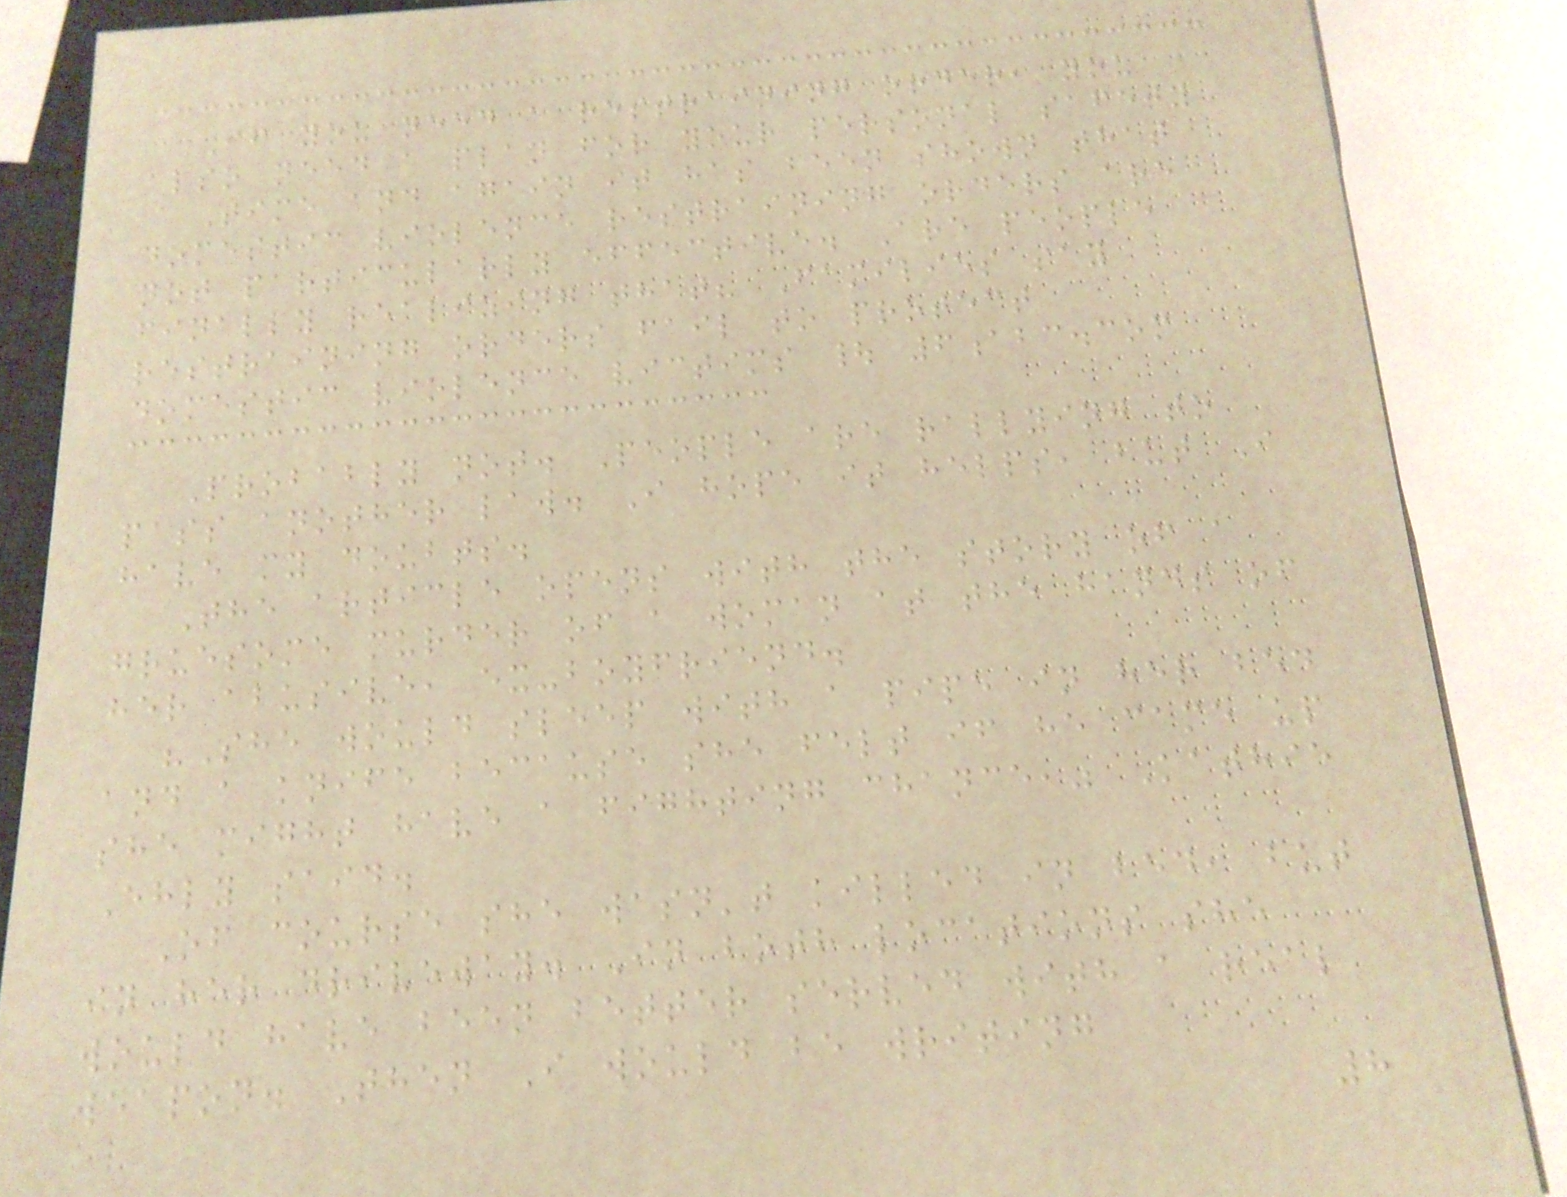If you need a restraining order, you
also need a plan for your personal safety
Time and again it has been shown that
domestic violence restraining orders are
not particularly effective. Are people
finally realizing that? Families say
restraining orders fail to protect
domestic violence victims | 6abc.com
Probably not. People are rallying to
pass another law. I hope it helps, but I
have my doubts.
The article opens with the story of a
gruesome murder of a woman at the hands of
her abusive, ex-boyfriend.
"She would sleep with a pipe in her bed
and a knife because she felt if he came up
she might have a fighting chance," Kathie
Ehly said.
Of course she wasn't killed in bed, but
in her driveway. In both locations she
would have been better served with a real
weapon. Then I would be writing
8
